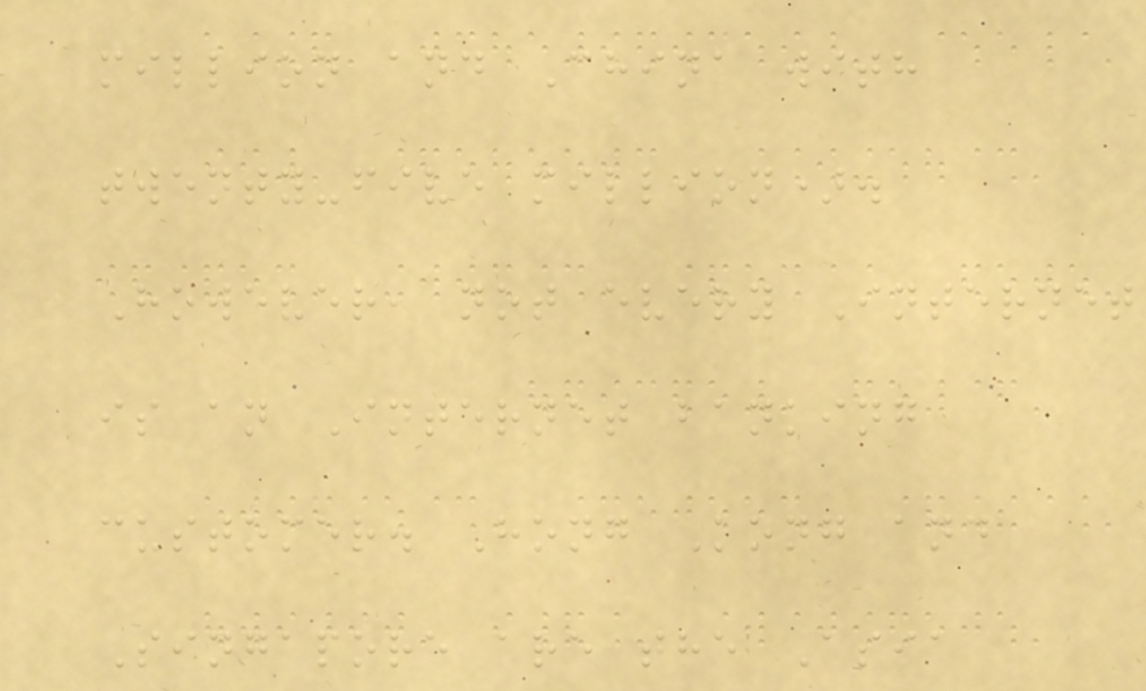million and China with
twenty-five million).
However, not every Internet
is an Internet banking
customer. Hong Kong and
Singapore are the Asia
